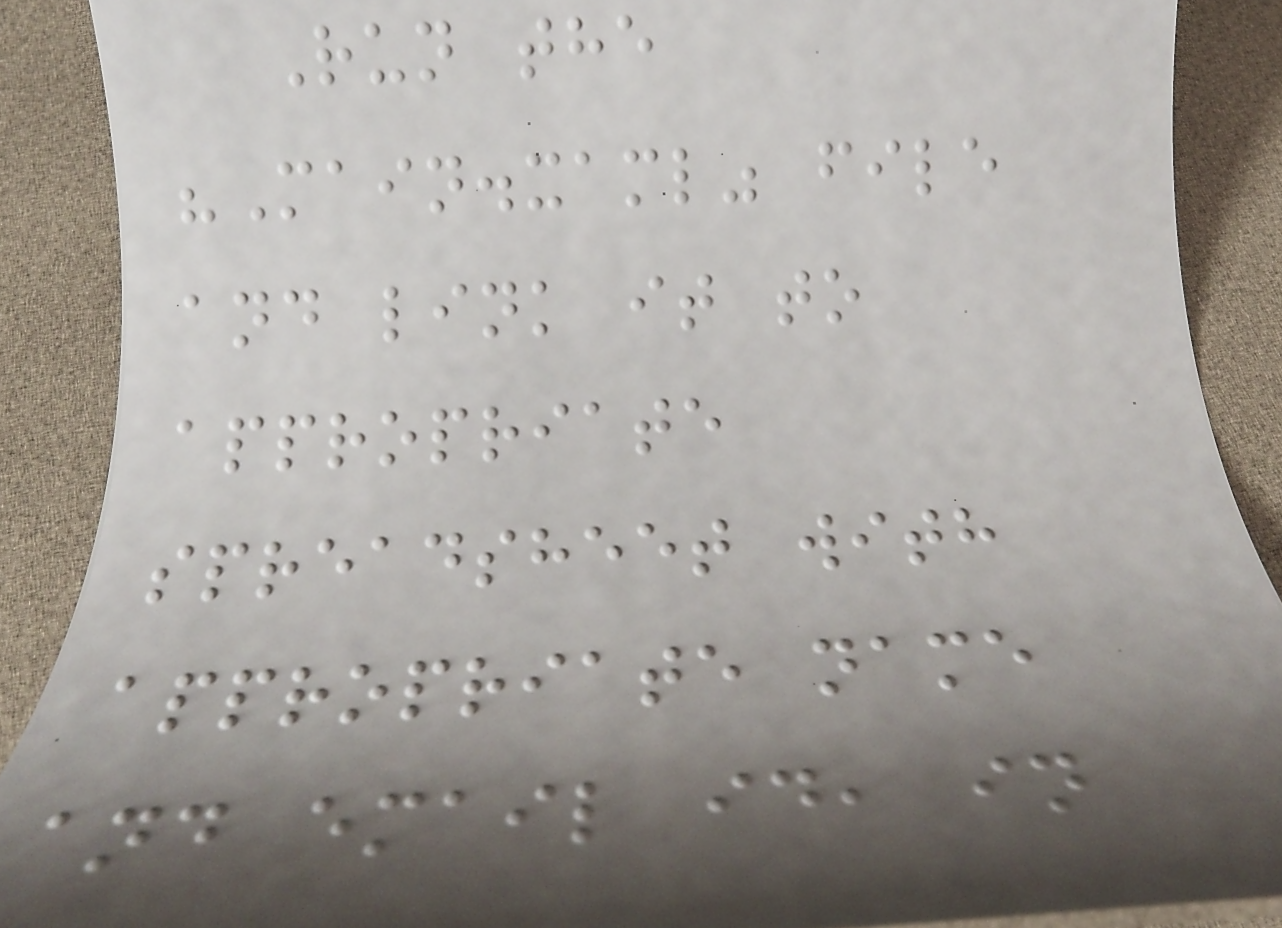Run the
"Main.xaml" file
and link it to
appropriate
spreadsheet with
appropriate name
and email id, in
